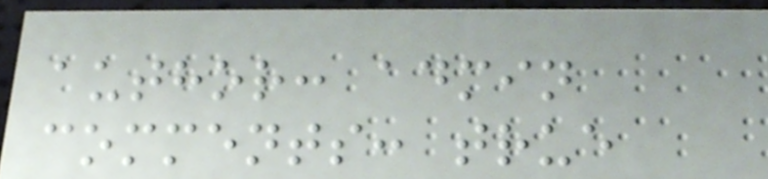author: admin
comments: true
